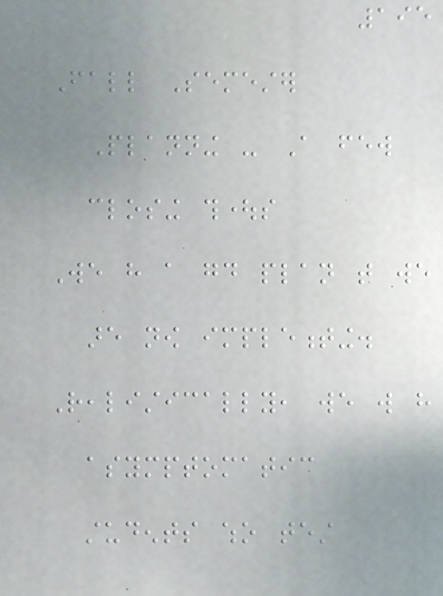195
Fall Semester
Planning - A few
closing thoughts
We have a good plan that we
are now implementing.
Realistically, we will have
asymptomatic
students who test
